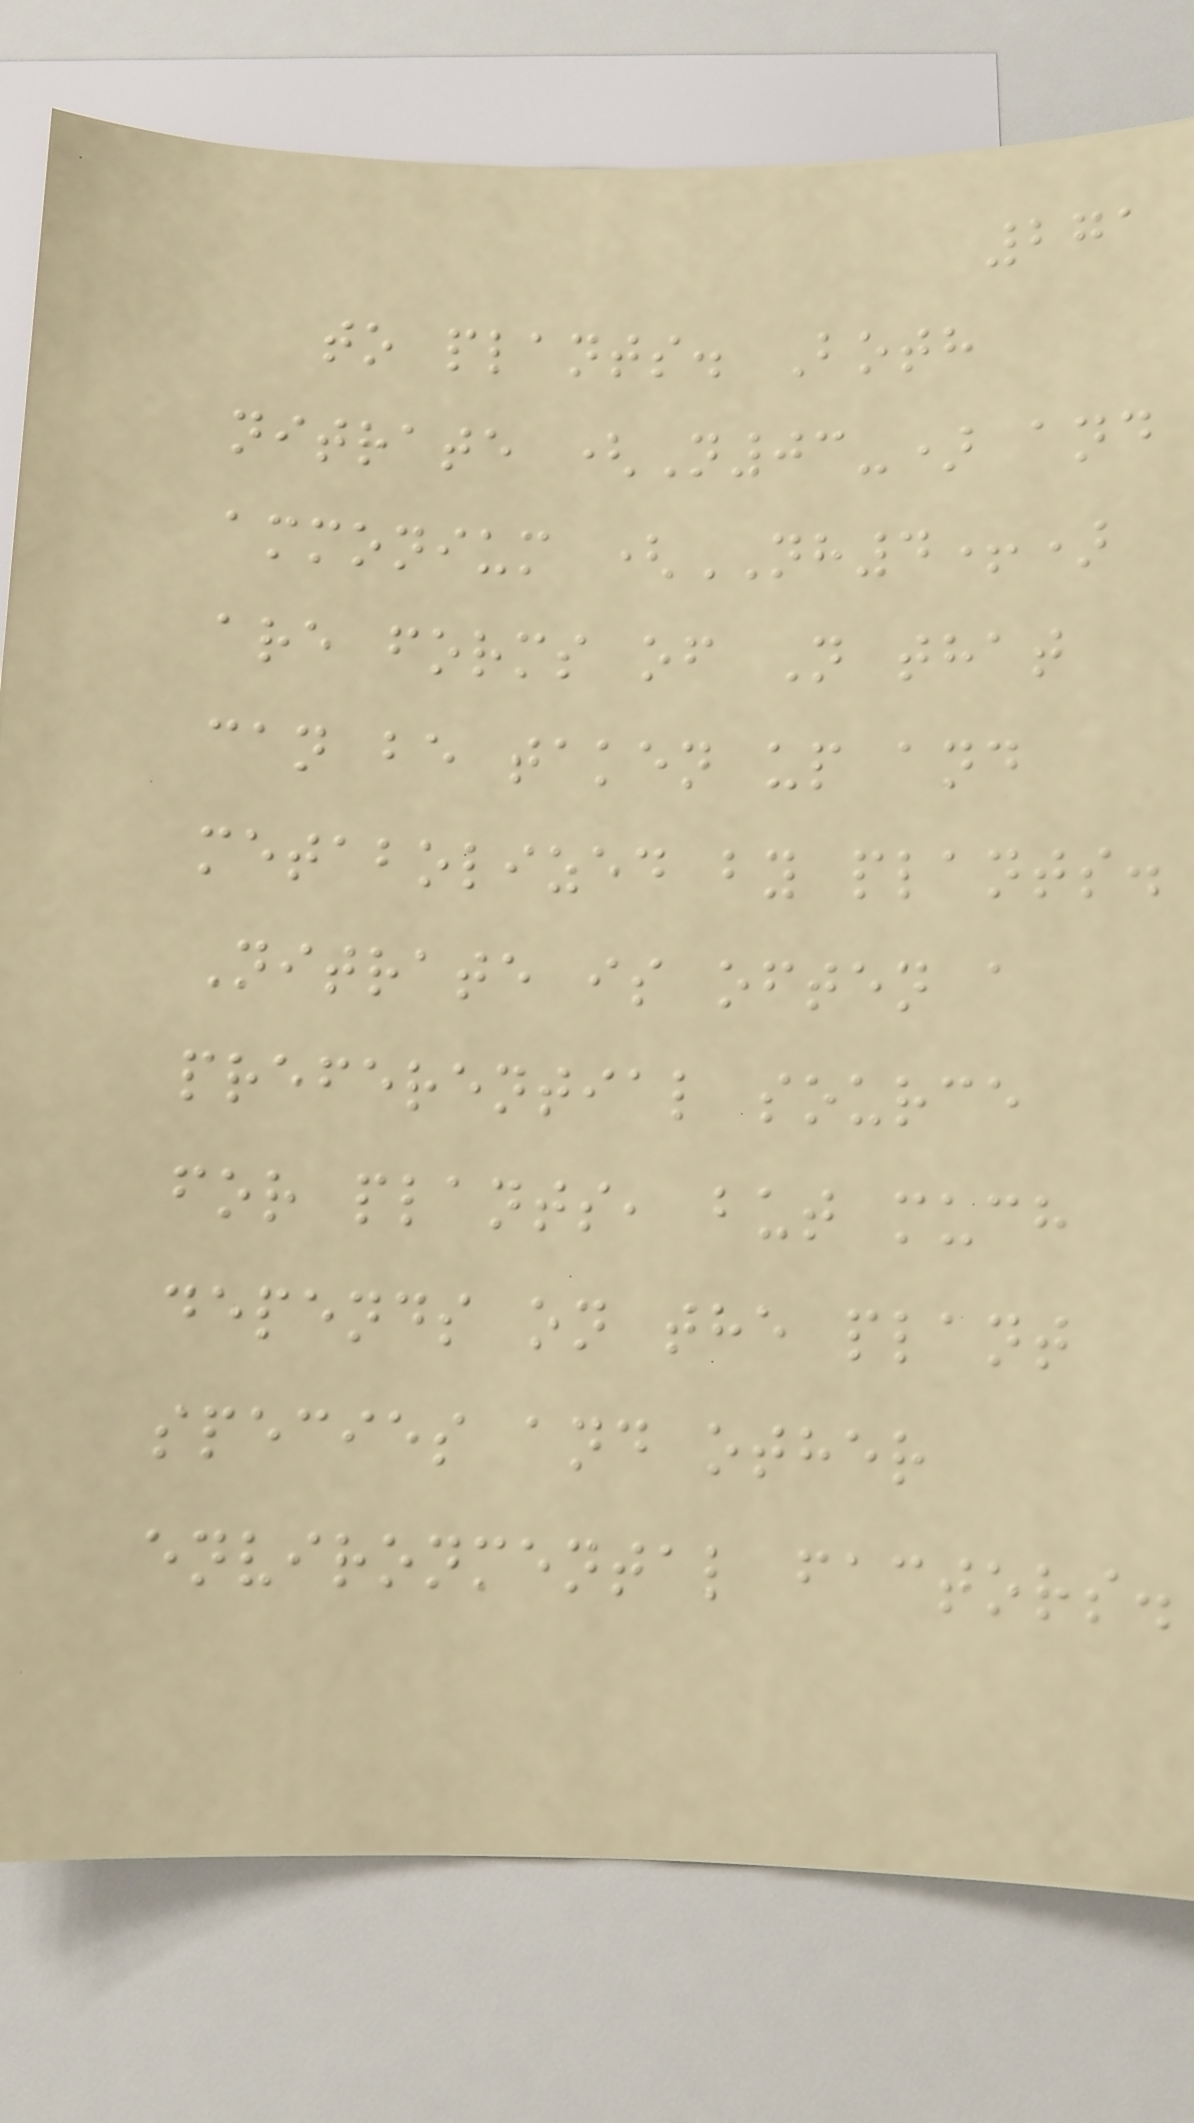271
to plants. Both
nitrate (N03-) and
ammonium (NH4+)
are forms of N that
can be taken up and
metabolized by plants.
Nitrate is often a
preferential source
for plants, but much
depends on the plant
species and other
environmental factors.
